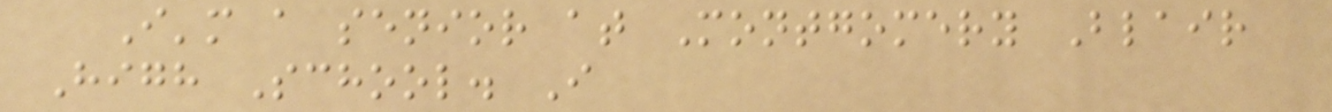I'm a senior at Montgomery Blair
High School. I
